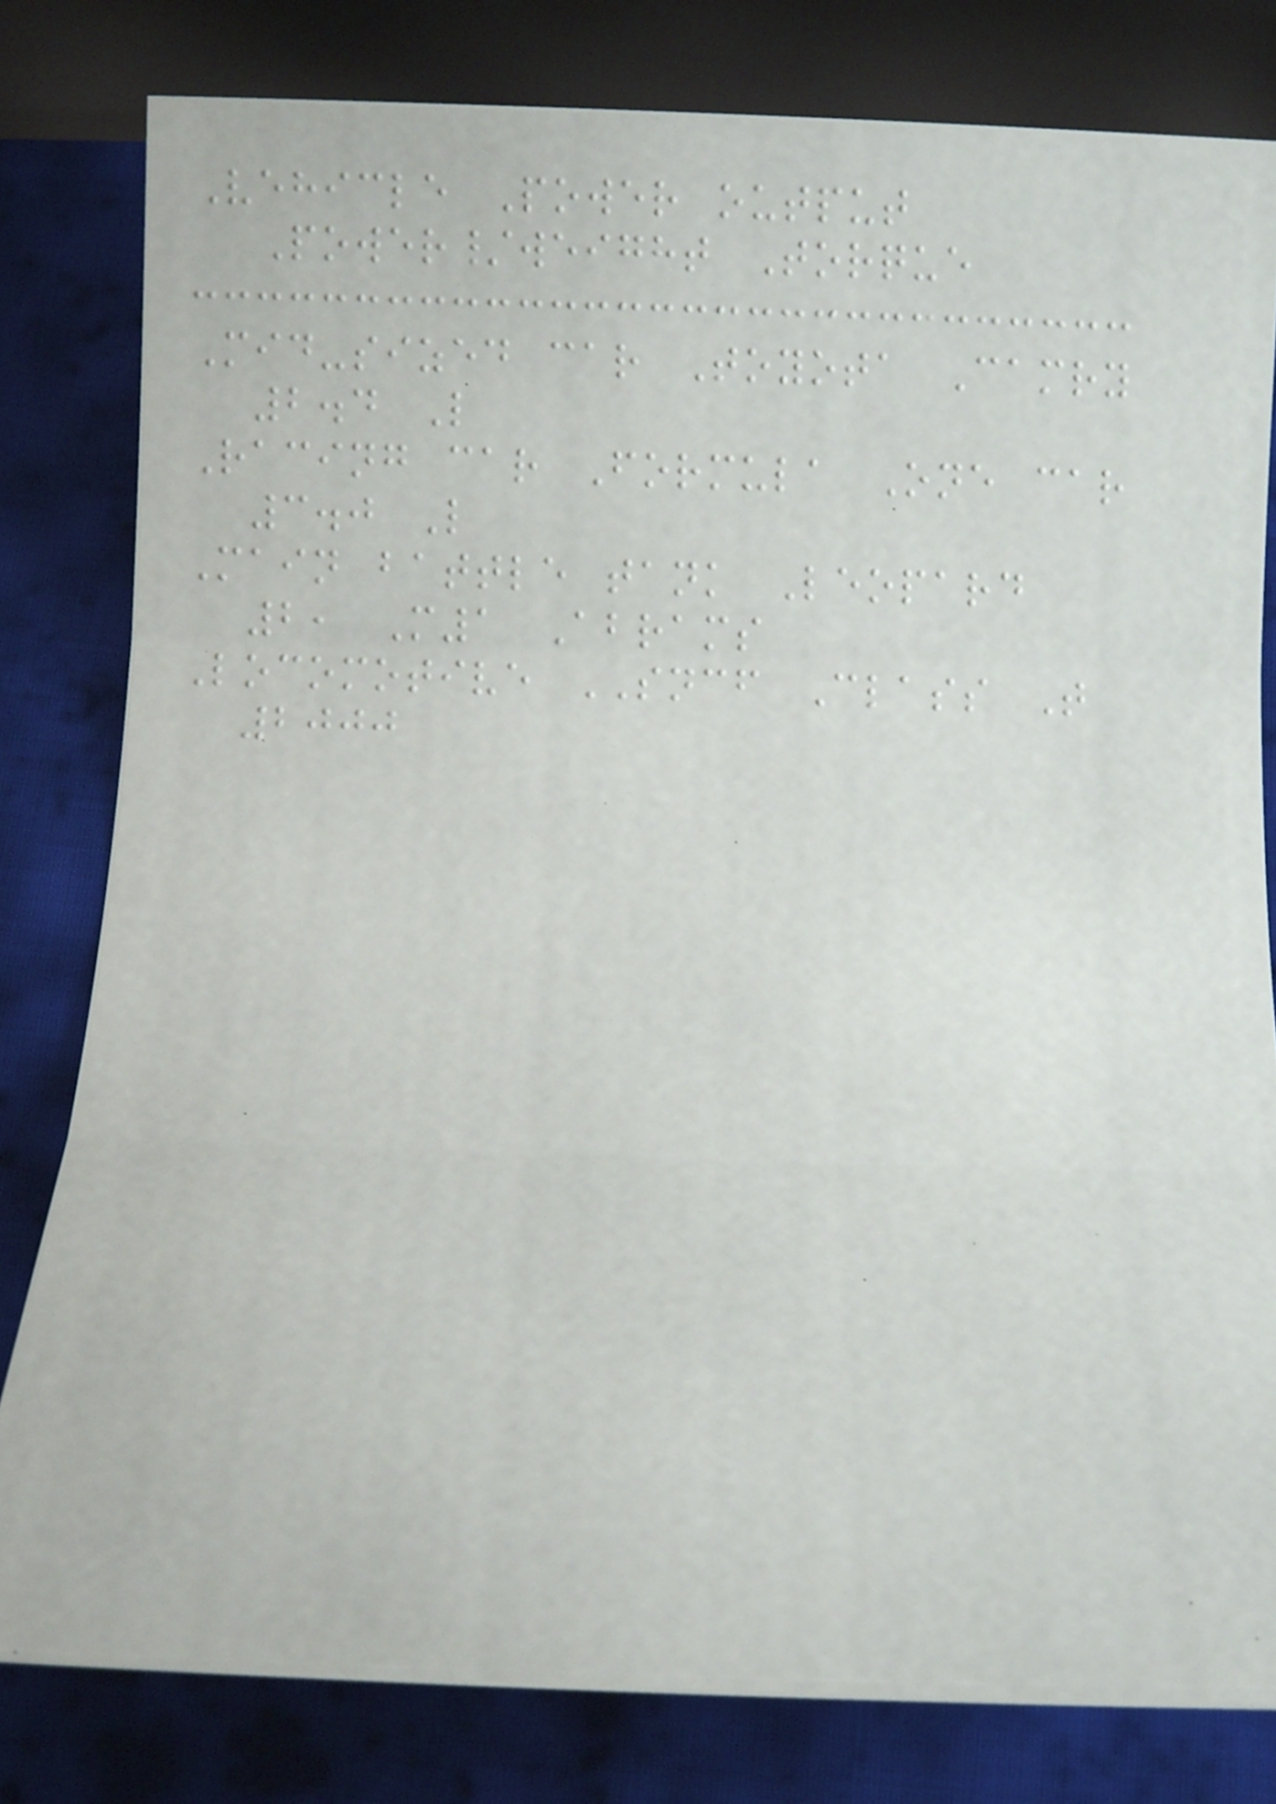Vehicle Power output
Power/weight Torque
Mid-sized car Toyota Camry
2.4 L
Racing car Formula One car
3.0 L
Main battle tank Leopard
2, M1 Abrams
Locomotive SNCF Class T
2000
